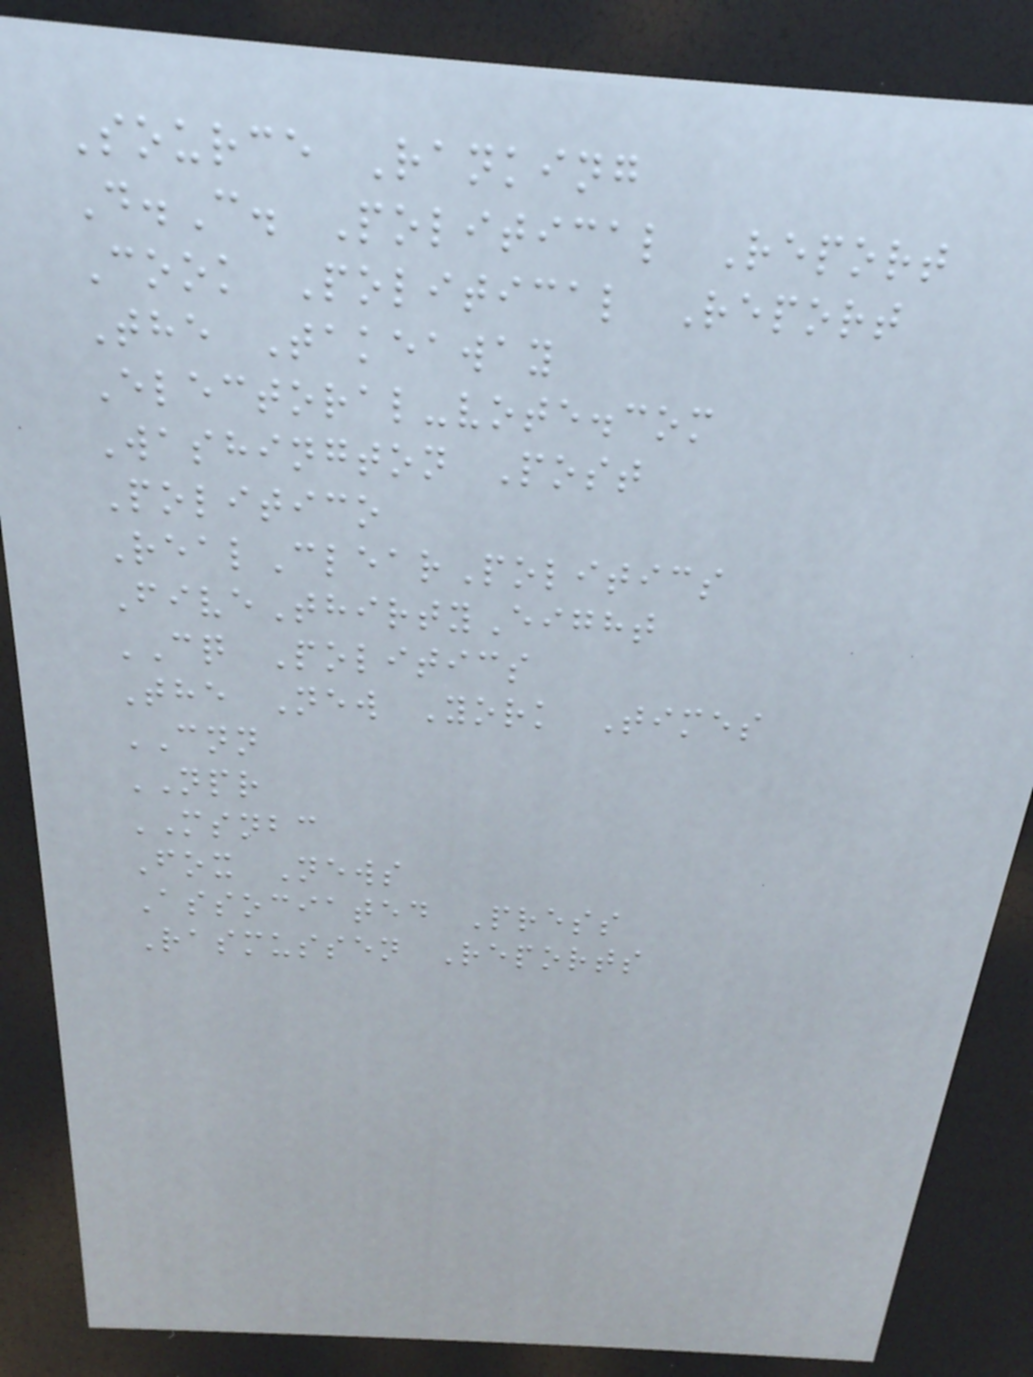Source Ranking
D.C. Political Report
Cook Political Report
The Takeaway
Electoral-vote.com
Washington Post
Politico
RealClearPolitics
FiveThirtyEight
CQ Politics
The New York Times
CNN
NPR
MSNBC
Fox News
Associated Press
Rasmussen Reports
